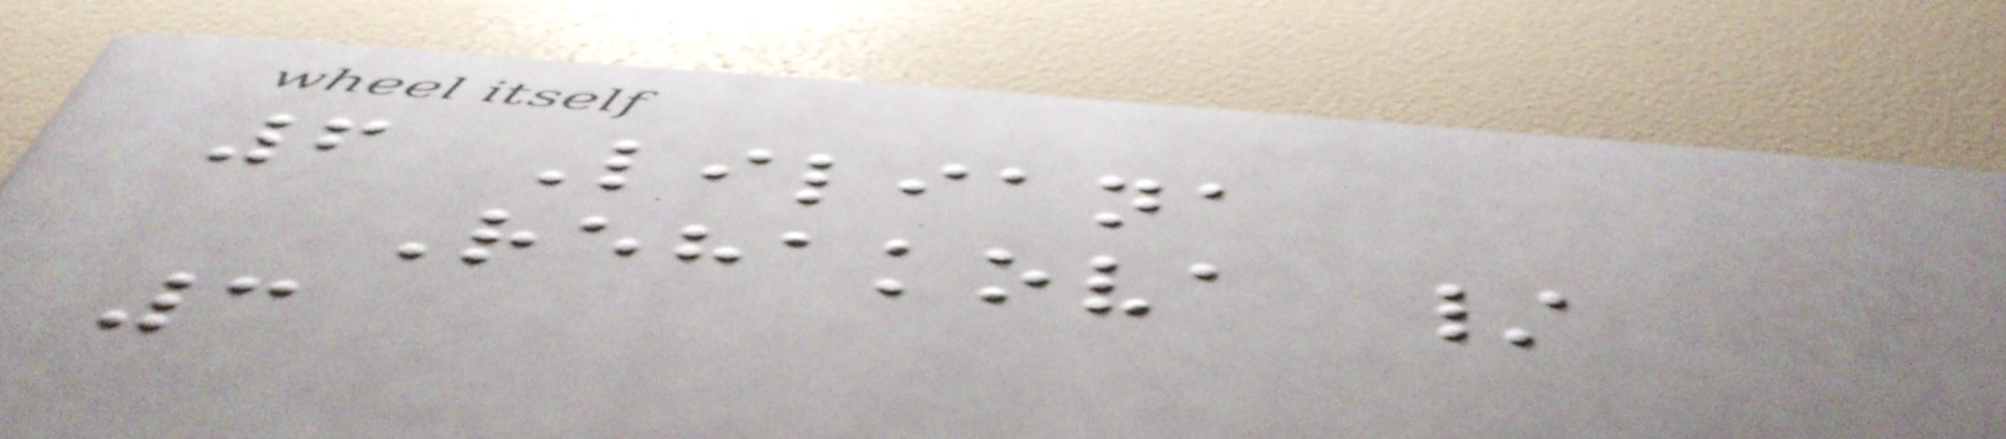6 Liliana
Rehakova /
3
